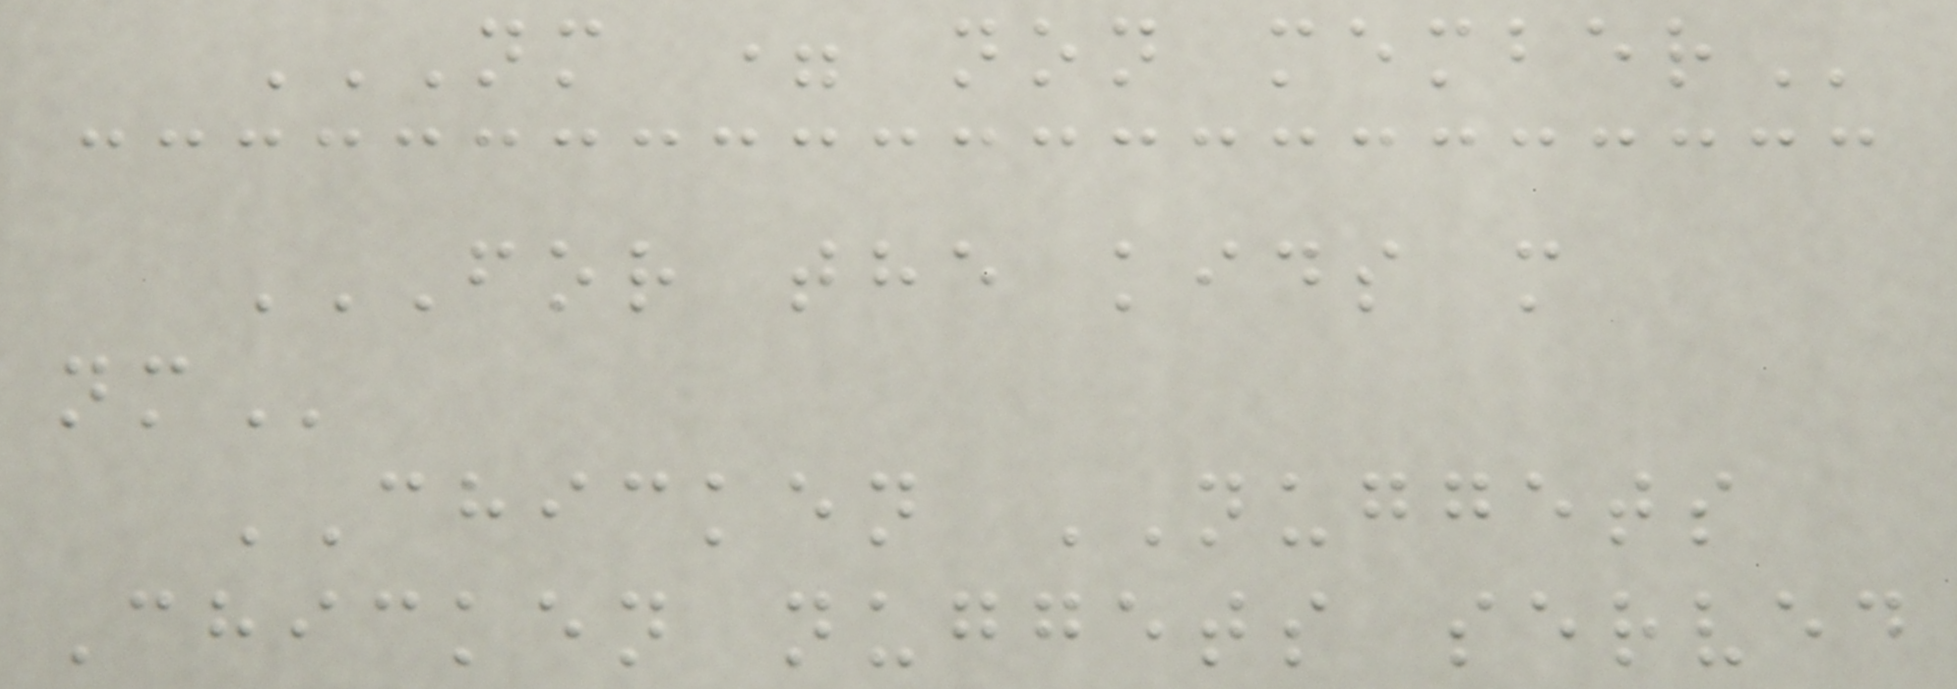NM = NON MEMBER
FOR THE KIDS M
NM
CHICKEN NUGGETS
Chicken nuggets served
